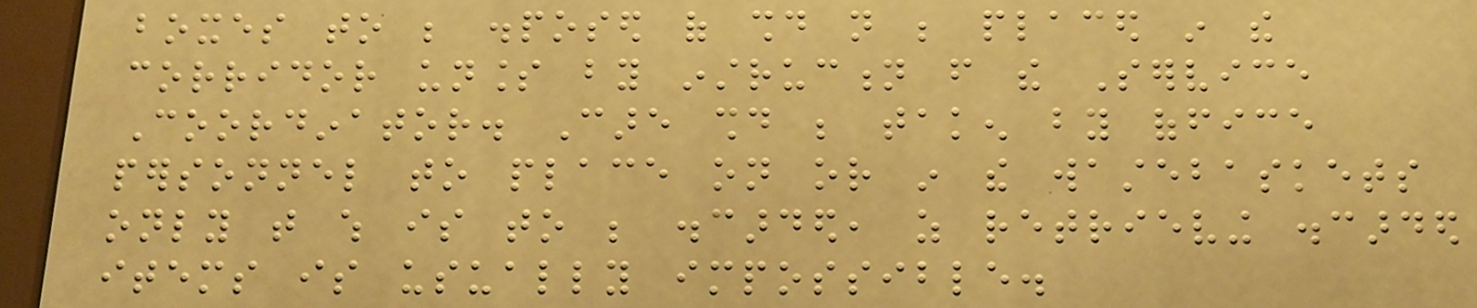boxes to be disposed of should not be placed in the
corridor unless by instruction from the Service
Coordinator. Care should be taken by office
personnel to place on or in the wastebaskets
only that which is to be discarded, as retrieving discarded
items is usually impossible.
